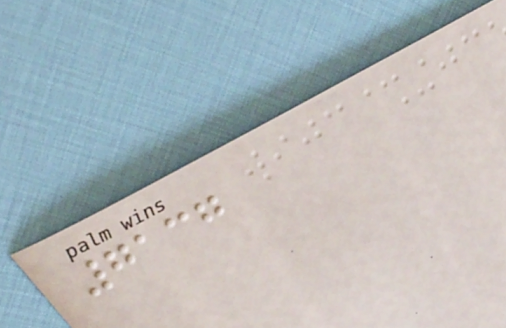7137
